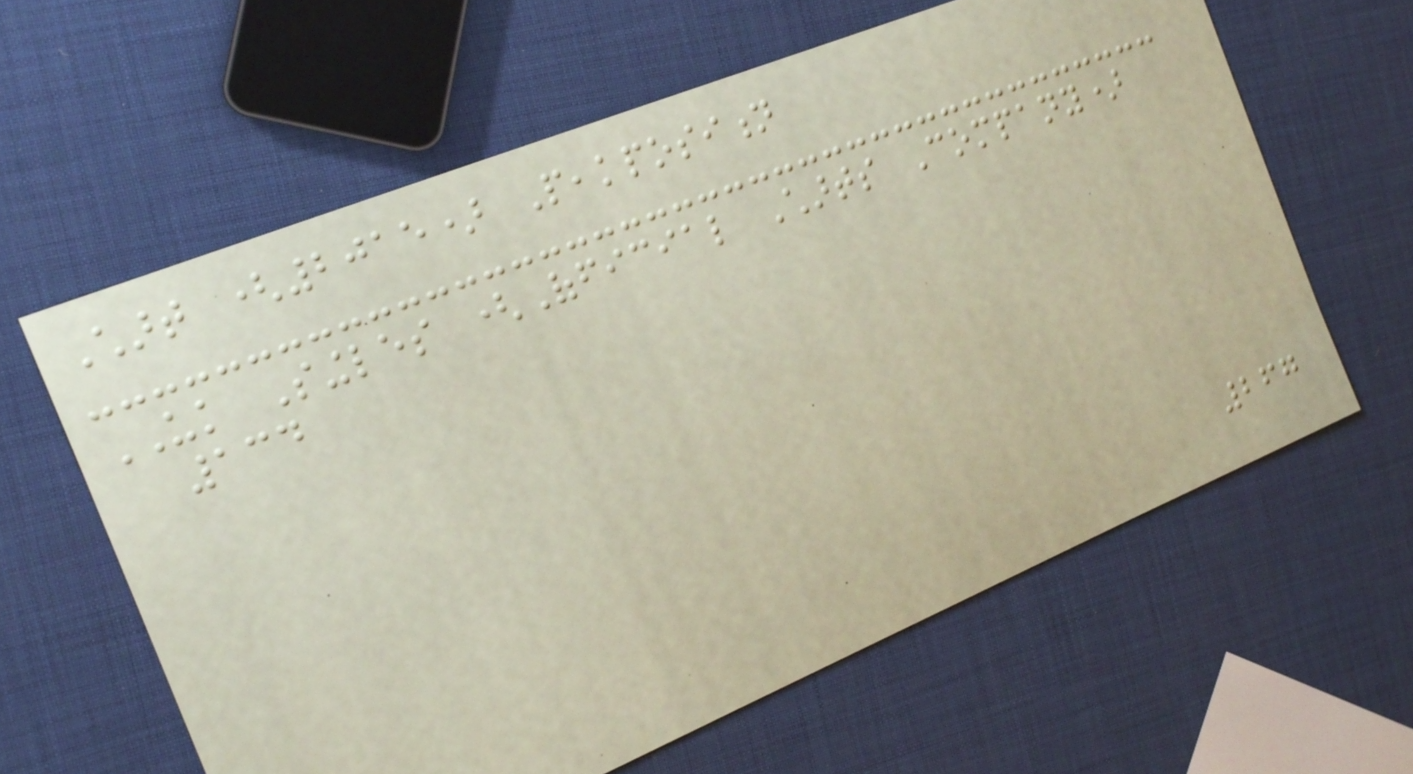Chart (2015) Peakposition
UK Singles (Official Charts Company)
134
267
